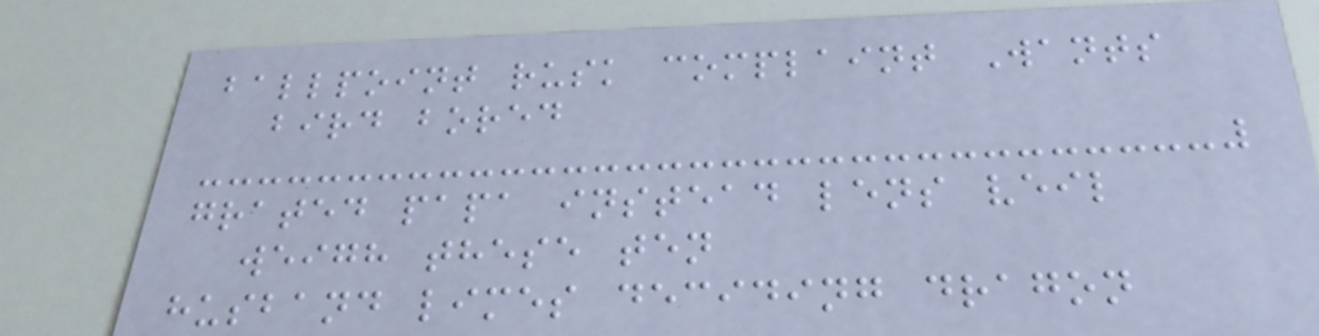ballpoint rusk complaint Wants
bird bored
grated papa instead lens veil
weigh these ten
husband limes deciding dragon
